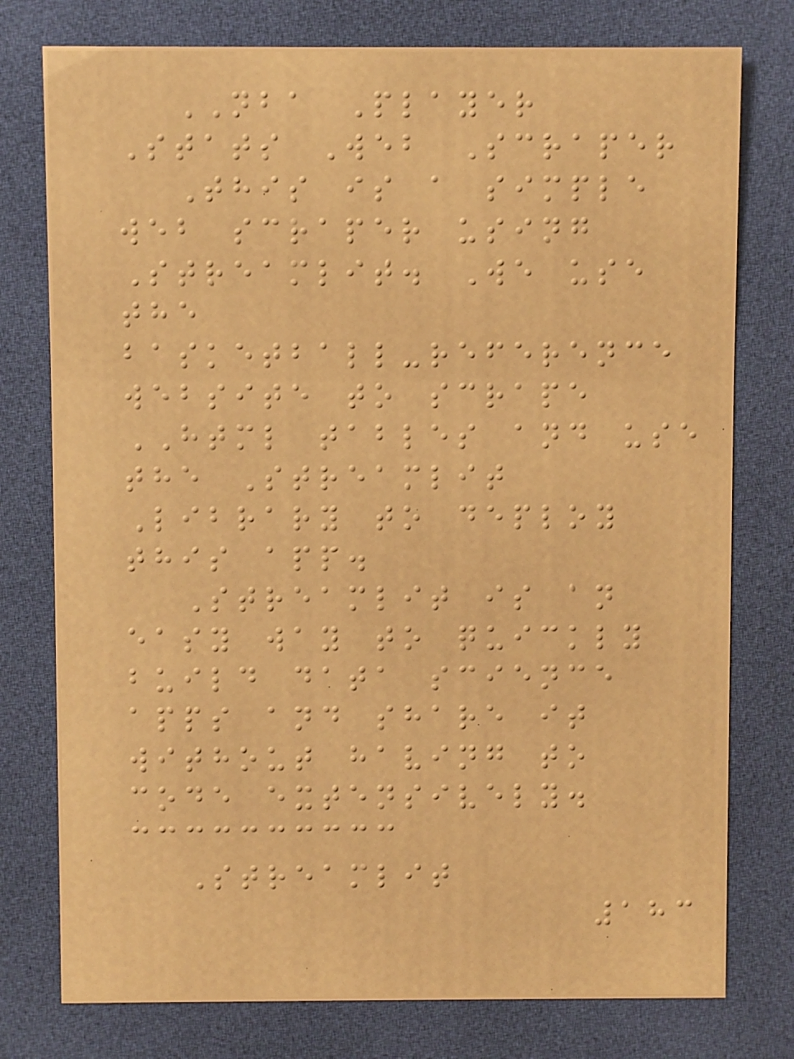NBA Player
Stats Web Scraper
This is a simple
web scraper using
Streamlit. We use
the
basketball-reference
website to scrape
HTML tables and use
the Streamlit
Library to deploy
this app.
Streamlit is an
easy way to quickly
build data science
apps and share it
without having to
code extensively.
Streamlit
183
